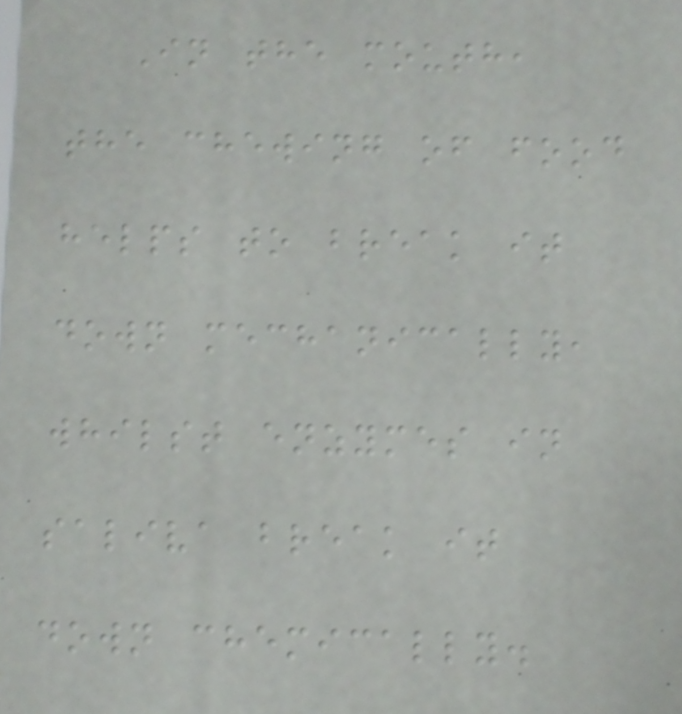In the mouth,
the chewing of food
helps to break it
down mechanically,
whilst enzymes in
saliva break it
down chemically.
